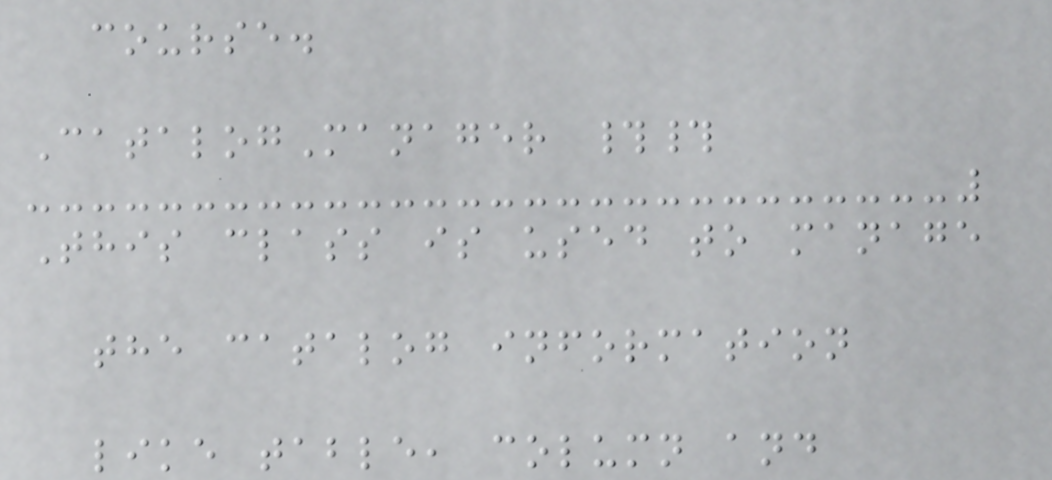course.
CatalogManager ##
This class is used to manage
the catalog information
like table, column and
